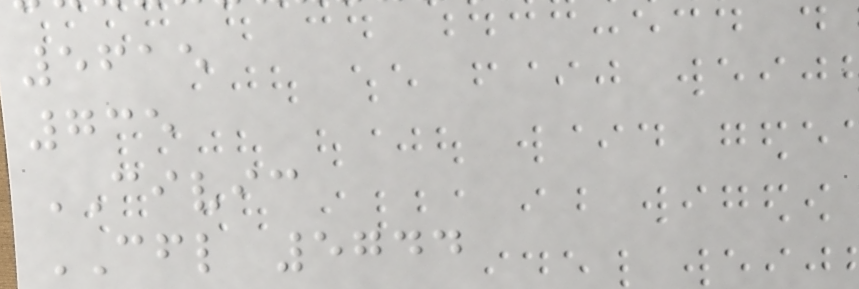5615
735
CIVIC
CFL 5744
